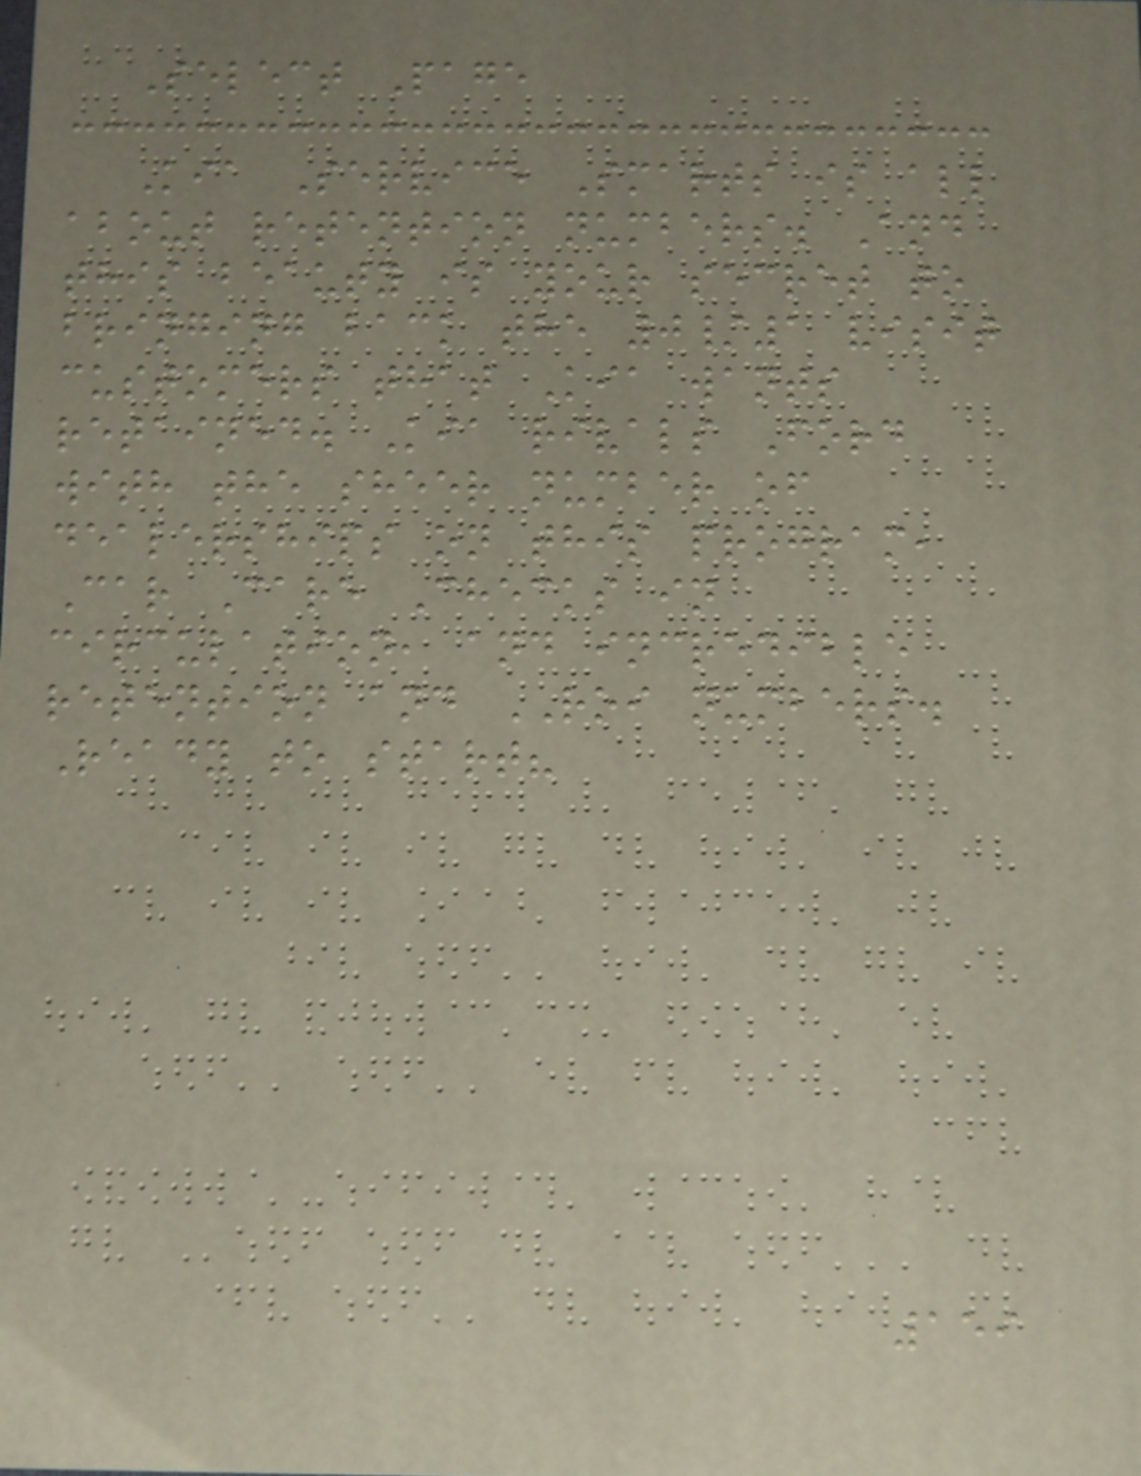Select Page
Kia Service Smarts is all
about retention numbers. And
this beauty is your secret to
bringing back the 0/1 visit
customers that Kia wants
retained. Kia rivals Ford
with the sheer number of
dealerships on this program,
Car Care Checks in
circulation, and incredible
retention and ROI numbers.
Ready to start?
159
